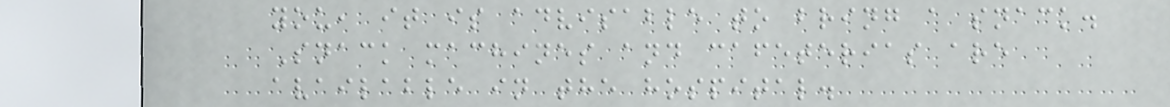you, it is advisable to bring a snack.
Snack machines and cafeterias are
available in the hospital.
